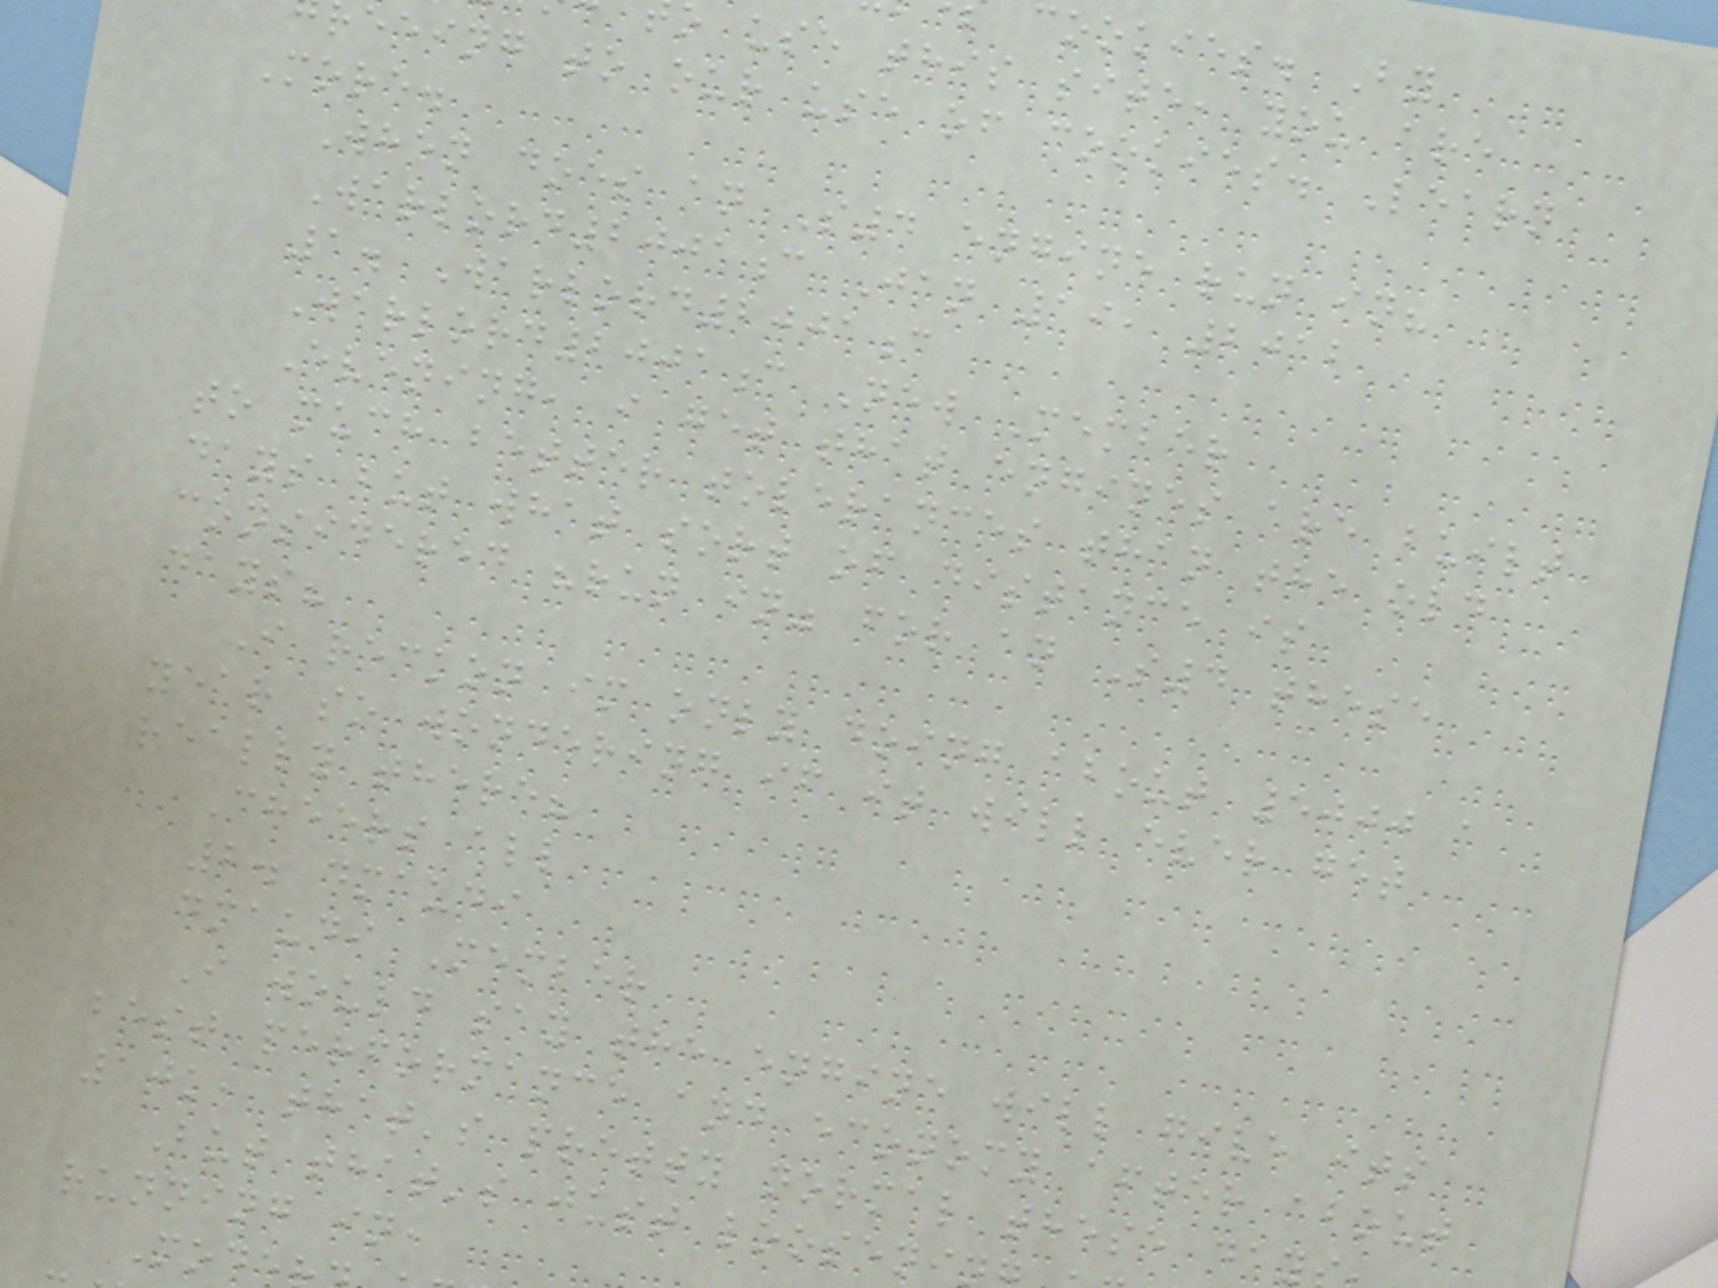cookies. By
o use this site, you are
eeing to our use of cookies. Learn
More.
When does an S4 engine run in?
Warlord2001c Jan 19, 2012
1. Warlord2001c
Warlord2001c New Member
Evening, i get that engines are built
to much better tolerances than the old
days but what sort of distance is
considered "run in" for an S4 these
days?
I reckon im only doing about 5000 a
year so wondering if it will ever get
really there?
Cheers all
2. dmaudi
dmaudi Member
I would say the engine will give its
best performance and economy after about
10k, that's pretty normal these day
But that's just looseni
running in,
